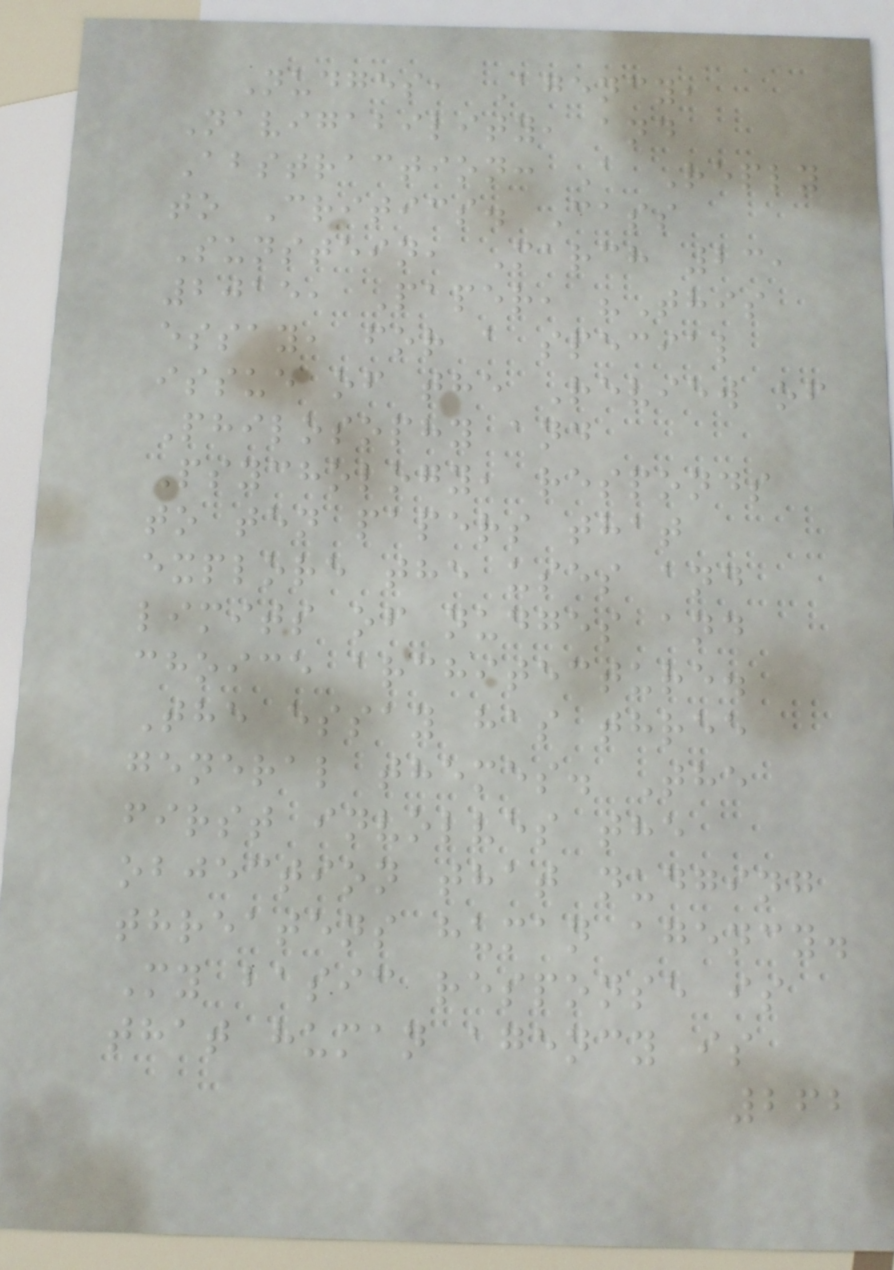Nudges, Agency,
Navigability, and
Abstraction: A Reply
to Critics. Cass
Sunstein, March 23,
2015, Paper, "This
essay, for a special
issue of the Review of
Philosophy and
Psychology, responds
to ten papers that
explore the uses and
limits of nudges and
choice architecture.
The essay has three
general themes. The
first involves the
objection that nudging
threatens human agency.
My basic response is
that human agency is
262
